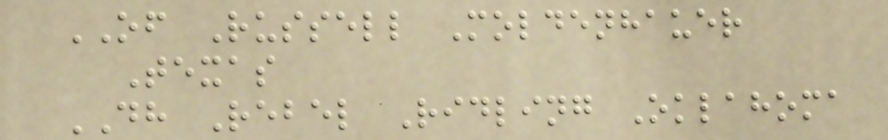OF Russell Moldenhauer
Texas
DH Rebel Ridling Oklahoma
